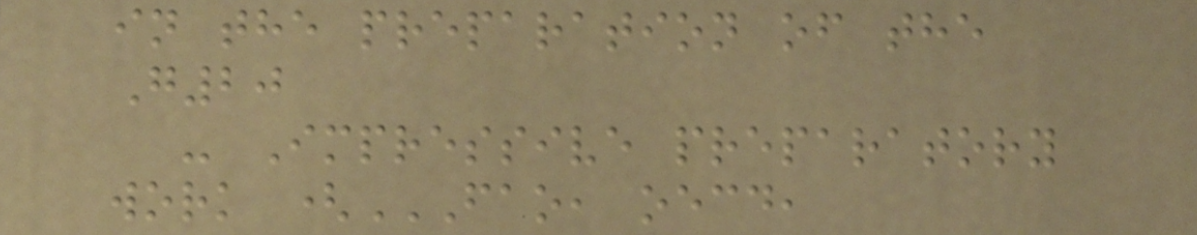in the preparation of the
G20
- Impressive preparatory
work (FAO, OECD,
